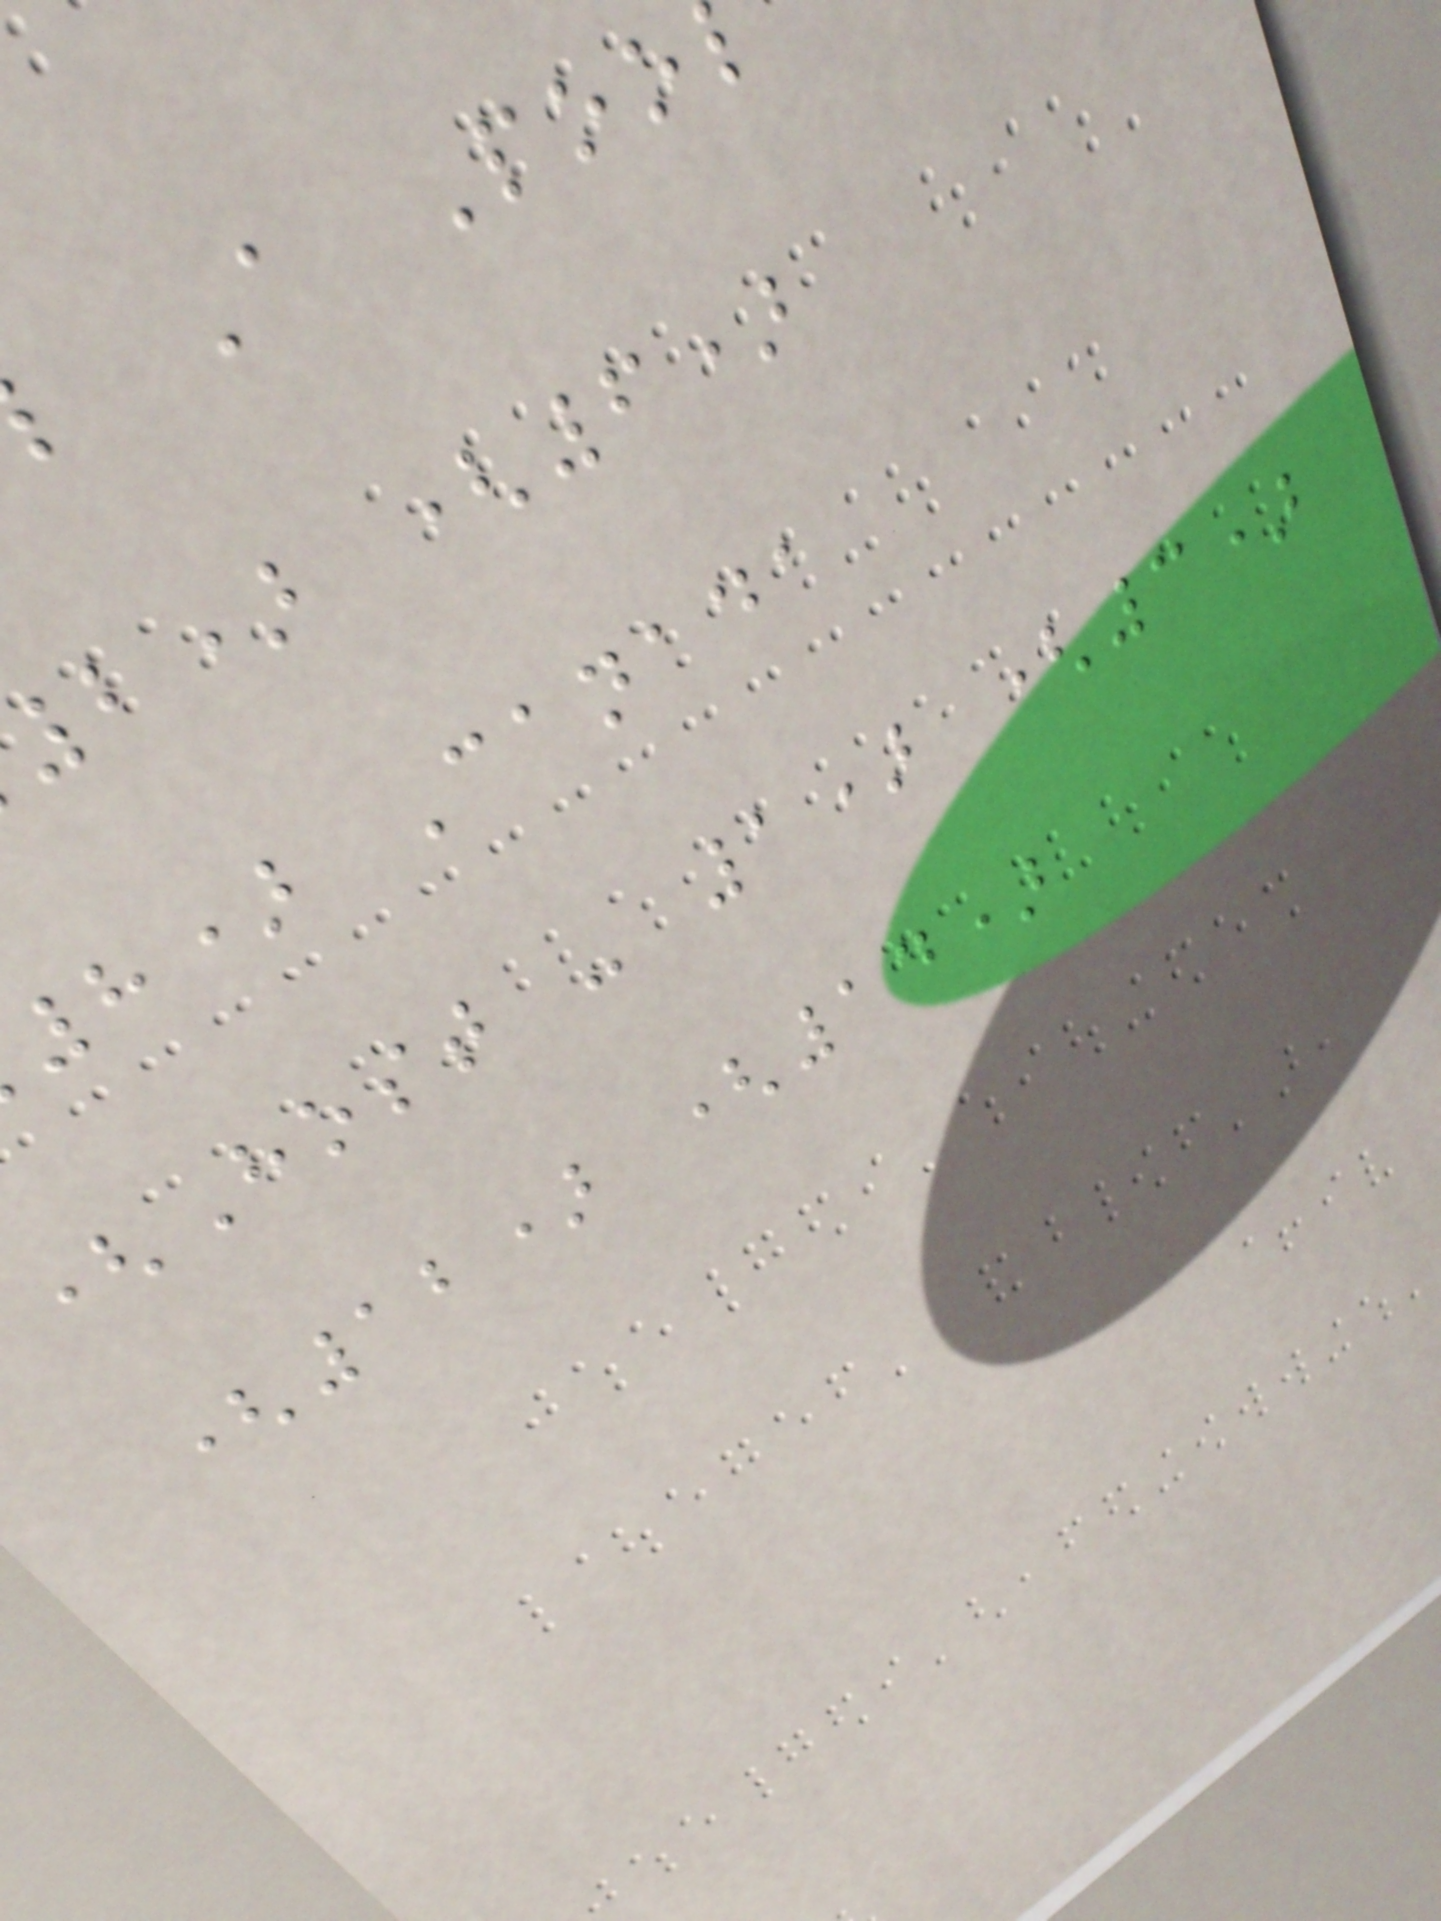A Poo
b) (6)
8) Canada
(Host - 1) (3)
(12) (14)
